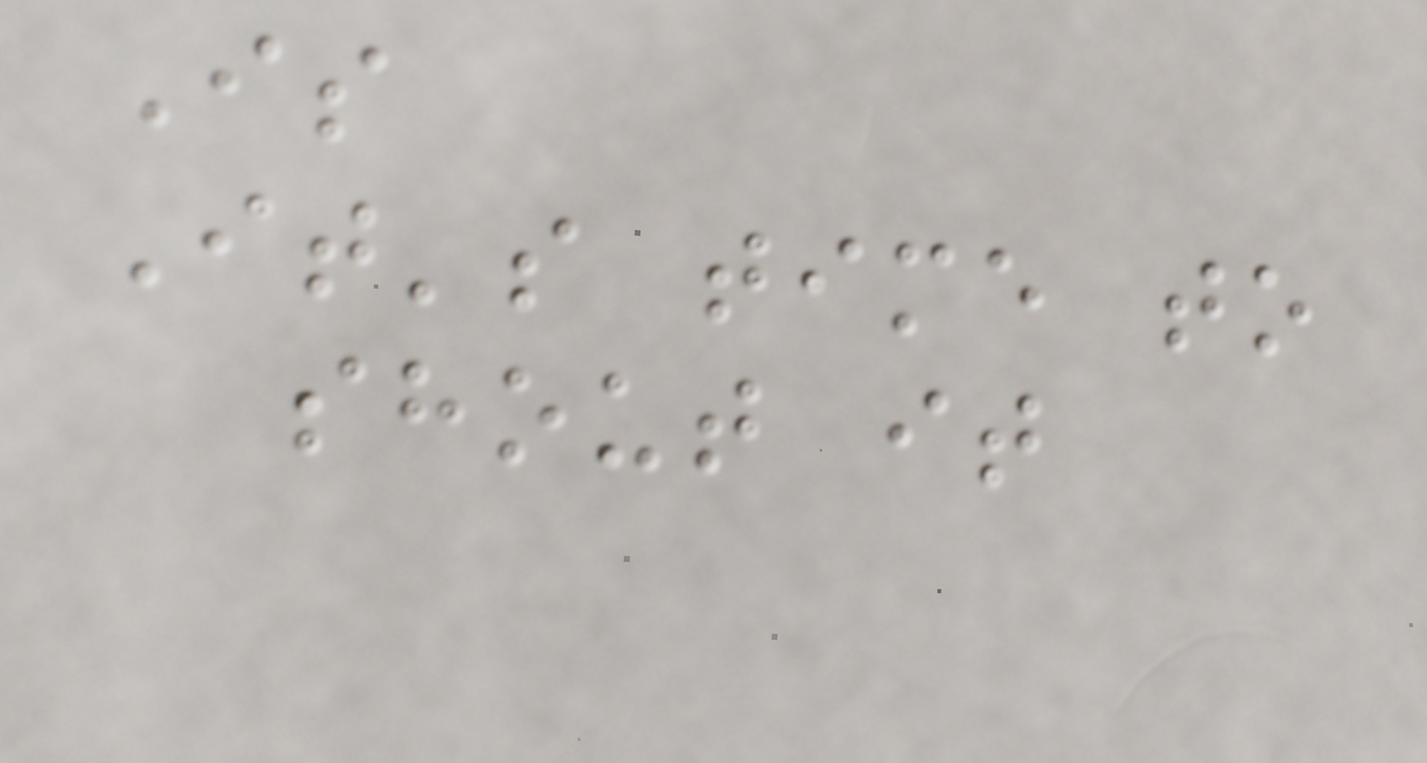Is
It's time to
shout it
